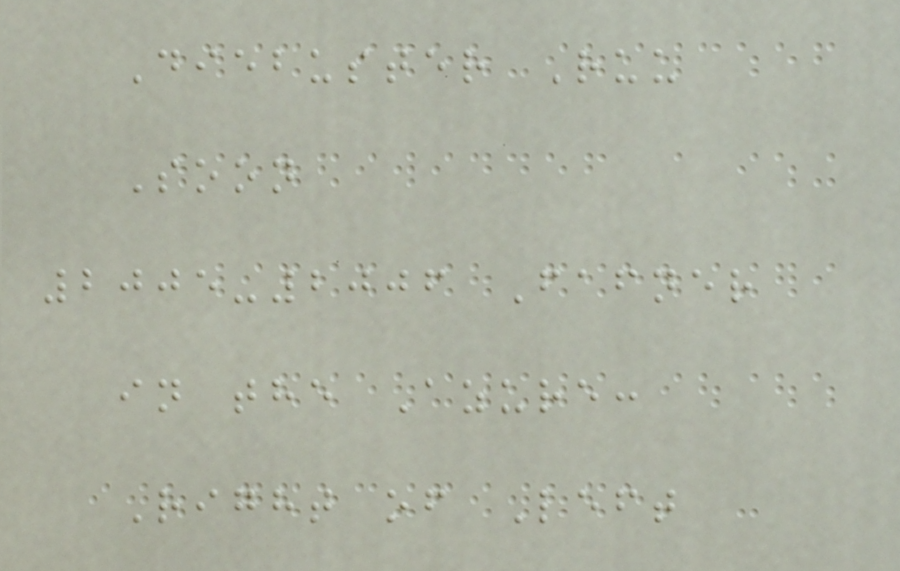Diebuster Ruu
Soon
2005-2006 Fafner
in the Azure:
Right of Left
